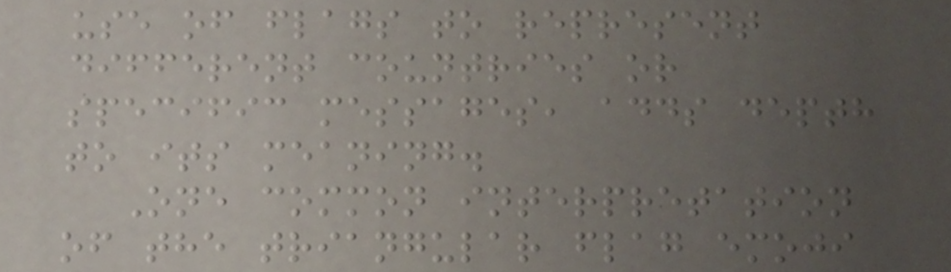use of flags to represent
different countries or
specific messages, adds depth
to its meaning.
One common interpretation
of the triangular flag emoji
